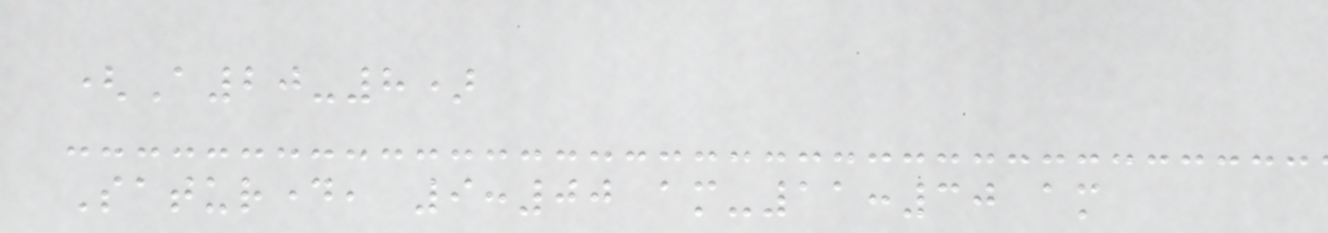(A20-8)
Saturday, 9:00 am-11:30 am
